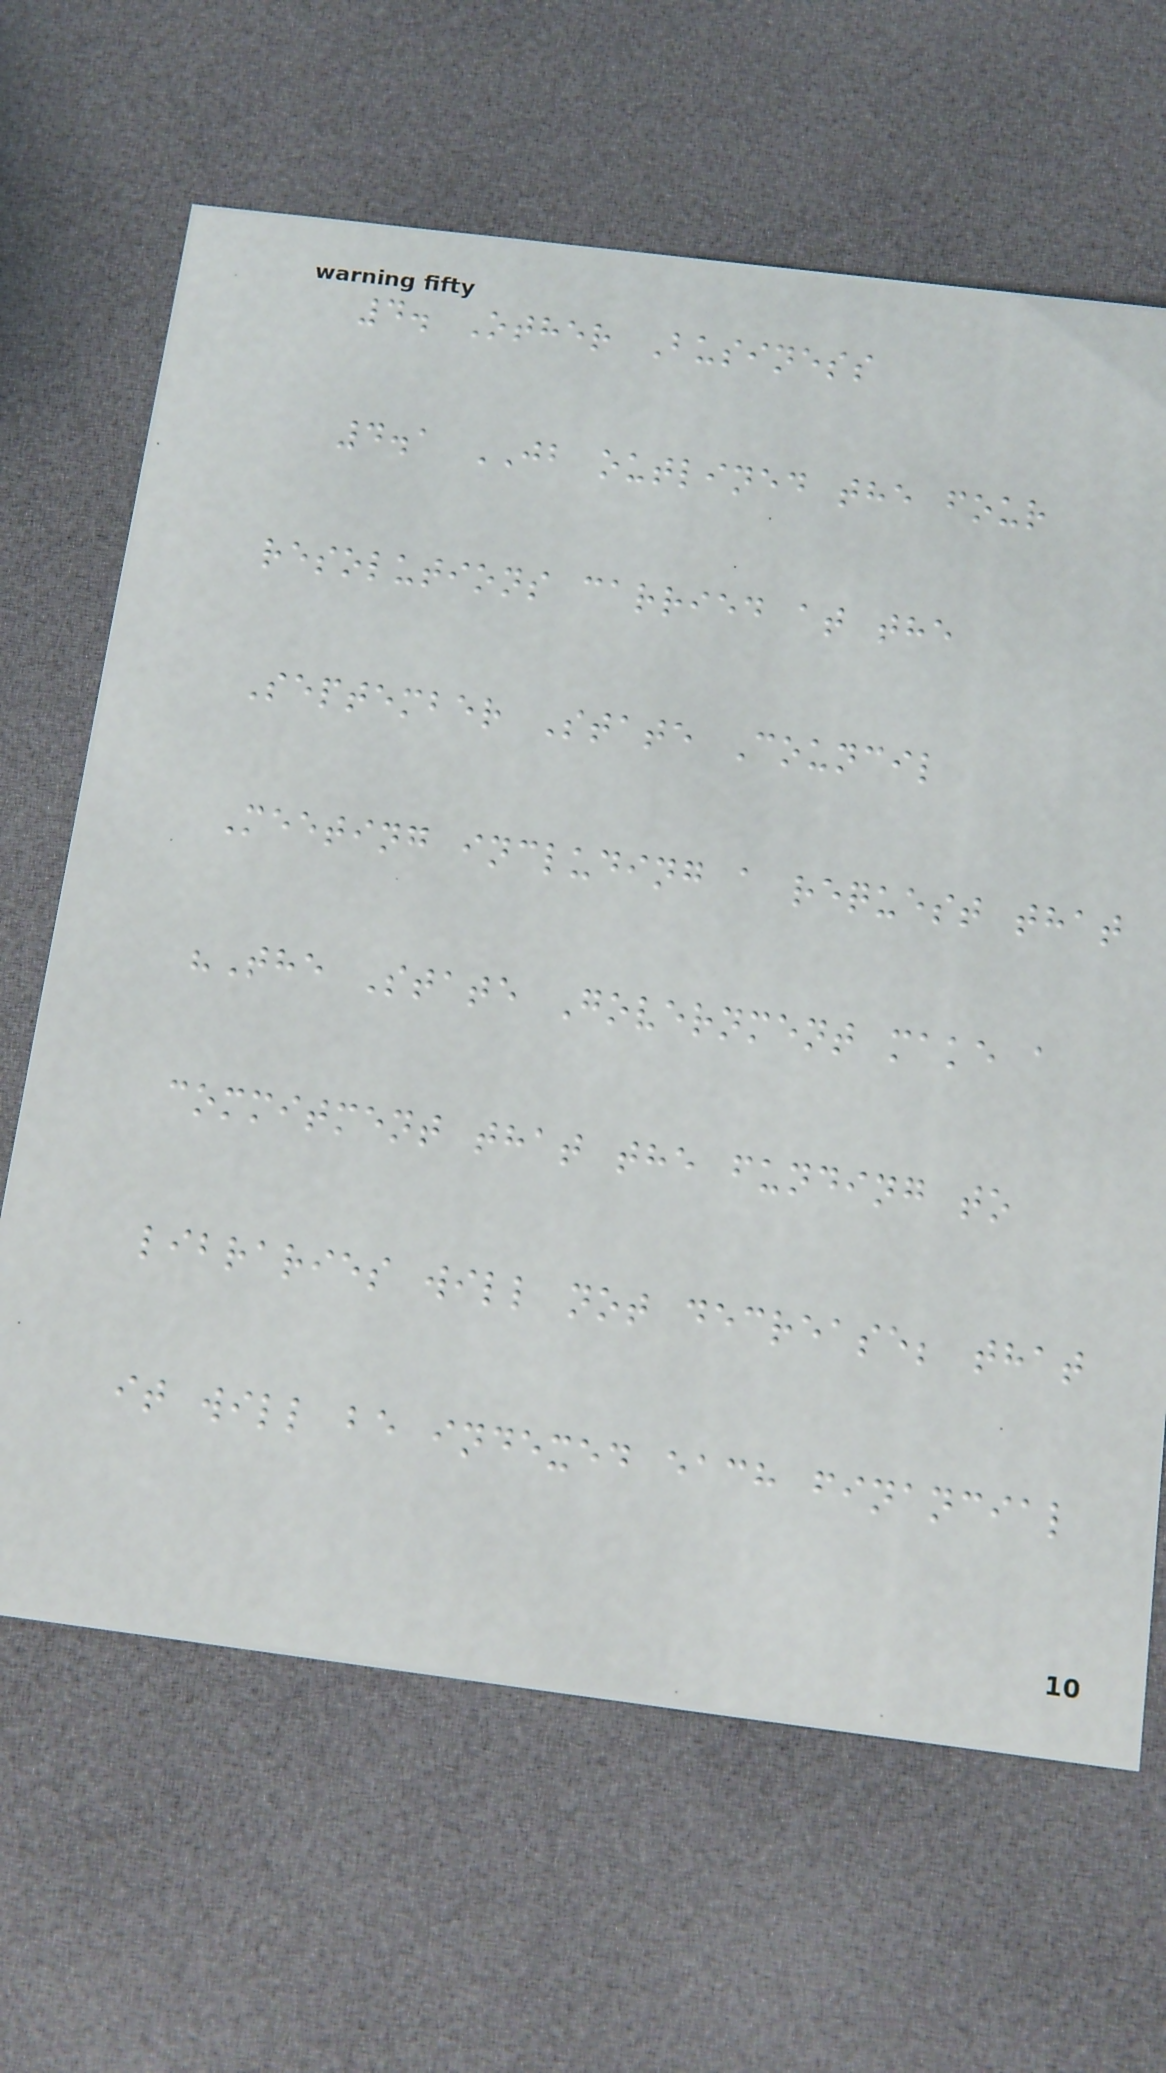4. Other Business
4.1 JB outlined the four
resolutions carried at the
September State Council
Meeting including a request that
"The State Government make a
commitment that the funding to
libraries will not decrease; that
it will be indexed each financial
